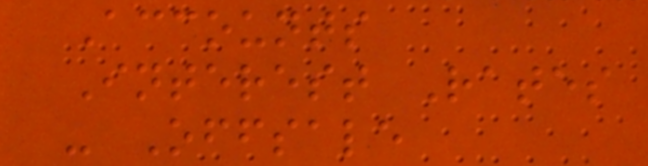Accounts
Interest Rates
- Offsale
